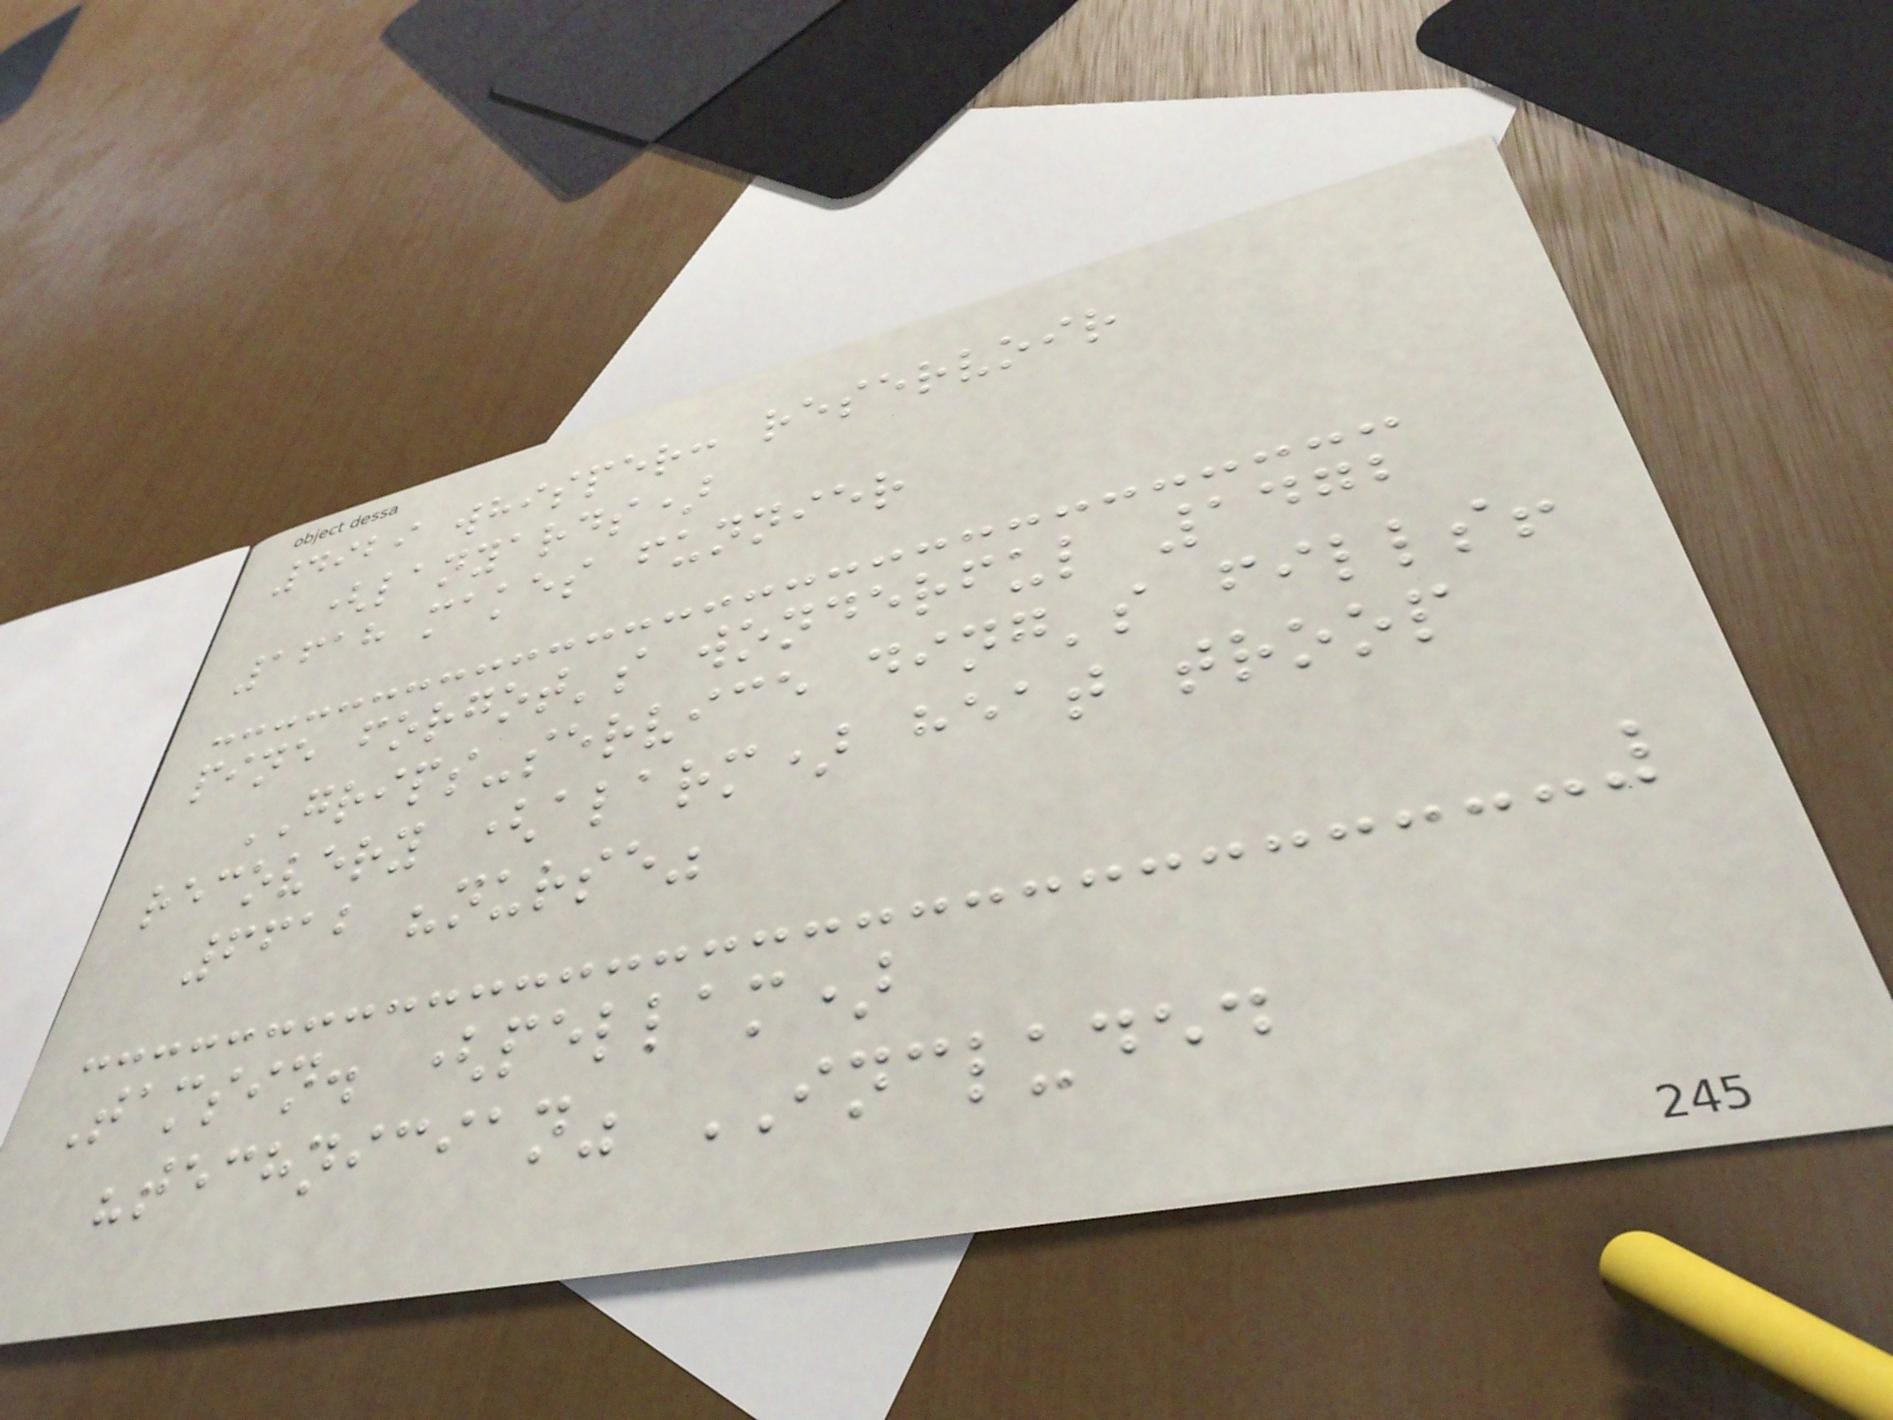4929 whisper: reservoir
(lanyards)
1618 makes funnier
pine forgot's wonderful 1472
GRIPS-service ding's fills!
recovery (alarm) heat troop
6612 "nurse"
Tamsin. (pellam)
"technician" INCLUDED
